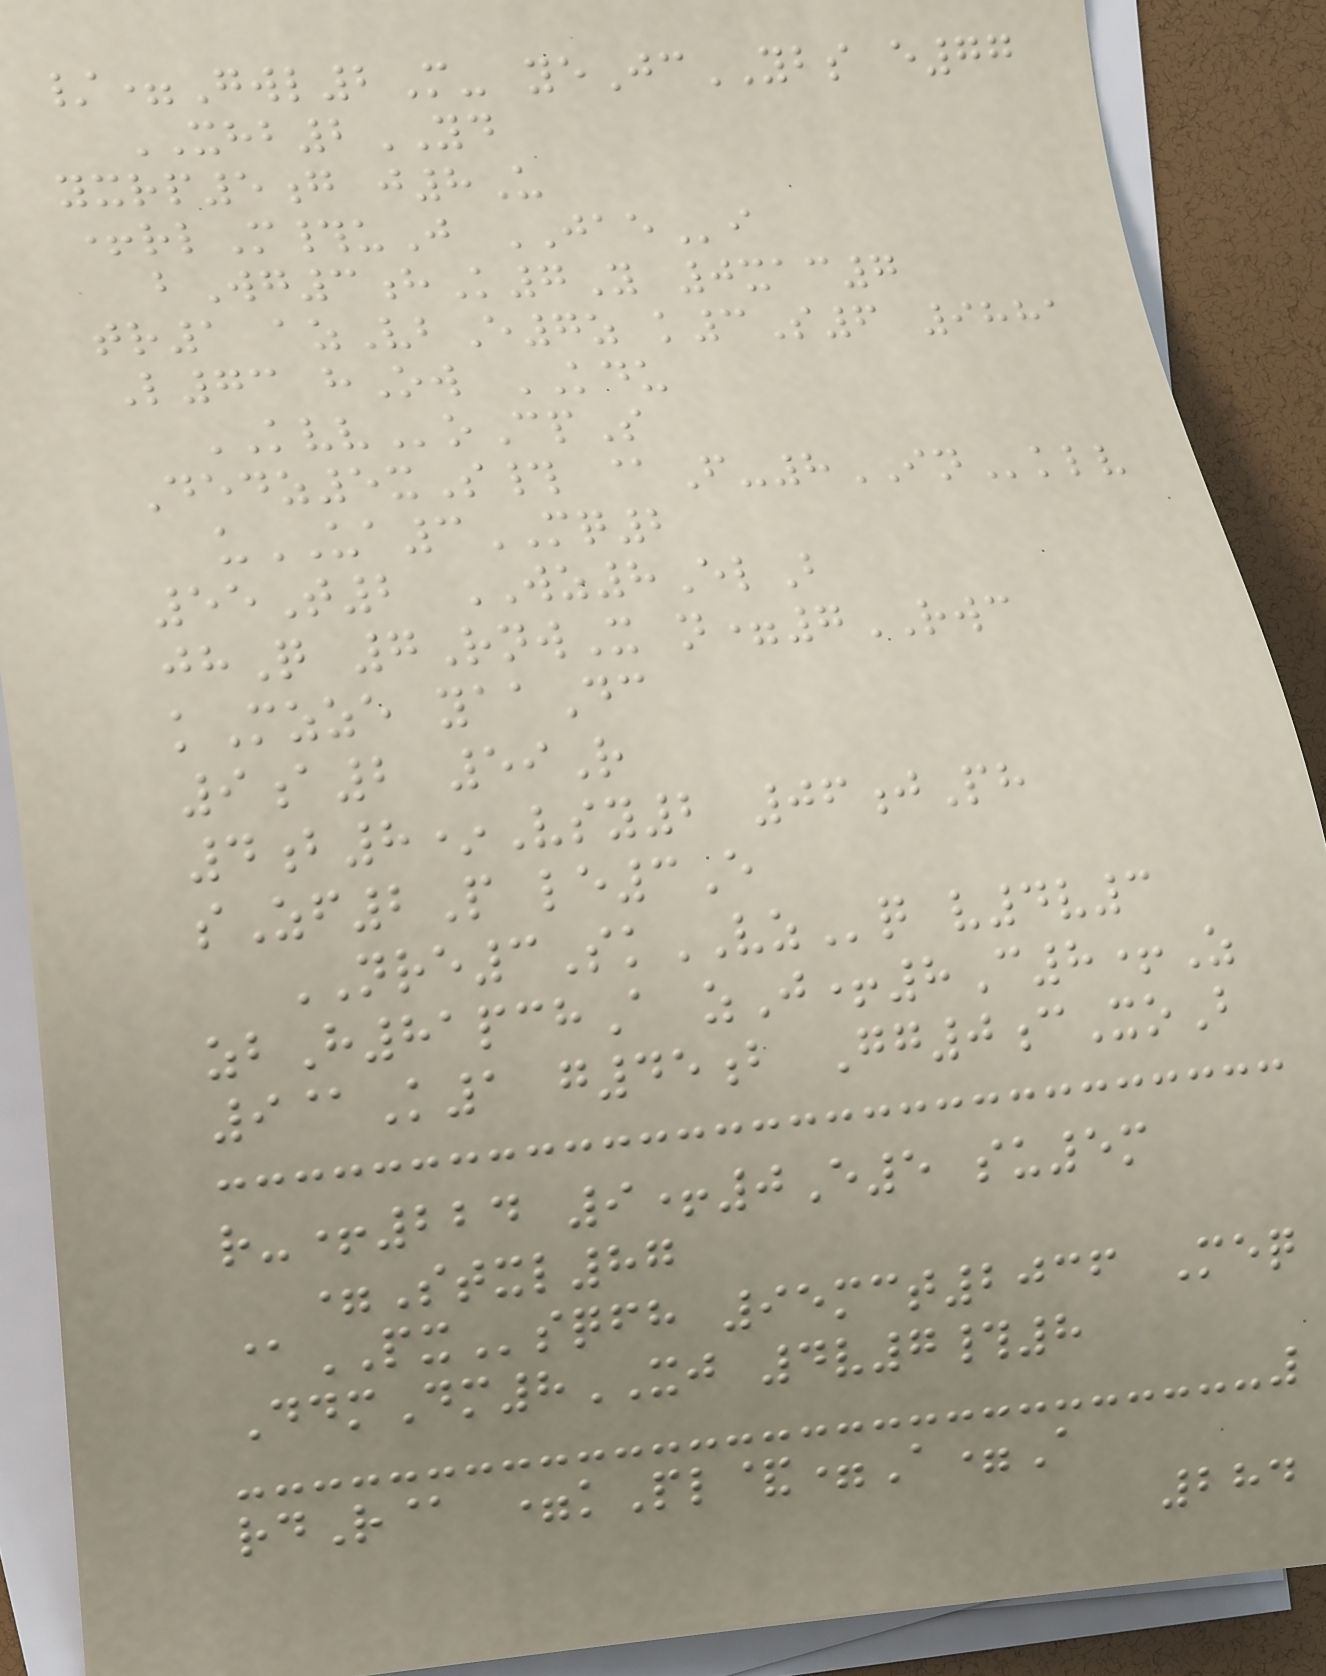/=Gwl2M- yeJcYBS e77
XHB2YD
yxrp5g j8U
+rlM#uJ JAEi
bWg3hK7Y 0xac7
tr1 azVbE7z k3S6 9881
L73 hOw KDU
KVVoCpS
Dedz5xS# @F-8INklv
uUA3MQ2
55T2 WZ8ElB
jhQ 7RnwX n=7RWC
kMzze yaaDc
9a2 59R
4b8*Vsy2 06jPh
sZf2P le3E
NRE3SkVZq v4v3
zbH81pchA zJ+8C8+Z
9@K1 g45b Gg0cXoB
r-+224 9+0E5 su5m
=Stxl87
@PXsqfh 95mct2036 Meq
DdmDm8XJ 4v7#8
rdR@ =kPl&=A=A
284
